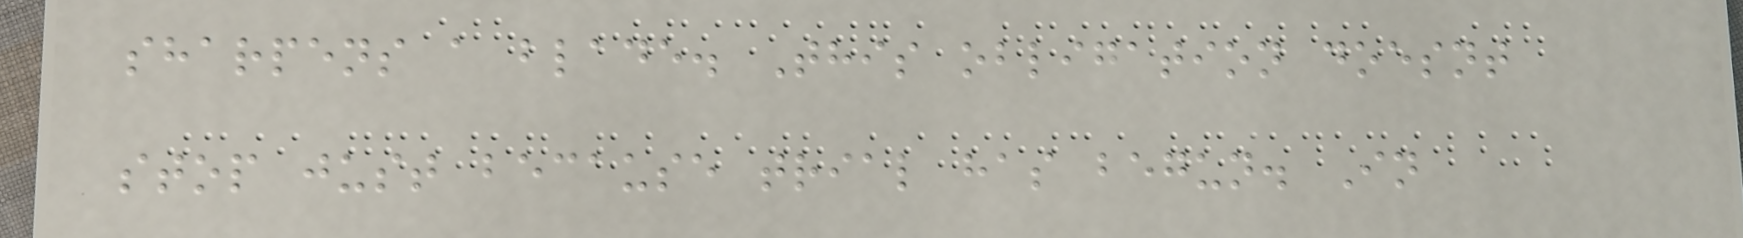sharpens a blade. This obligation doesnt
stop just because trial has begun. In
